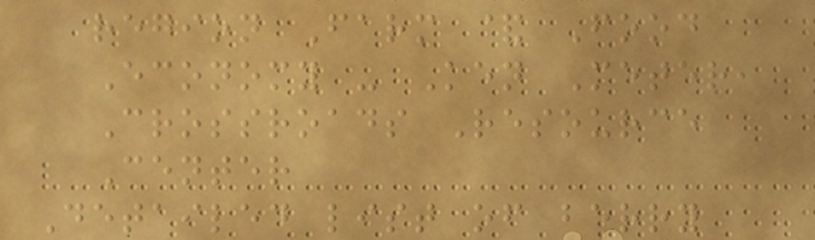region Farm & Food
Economy - Ken Meter,
Crossroads Resource
Center
Detailed list of berry
